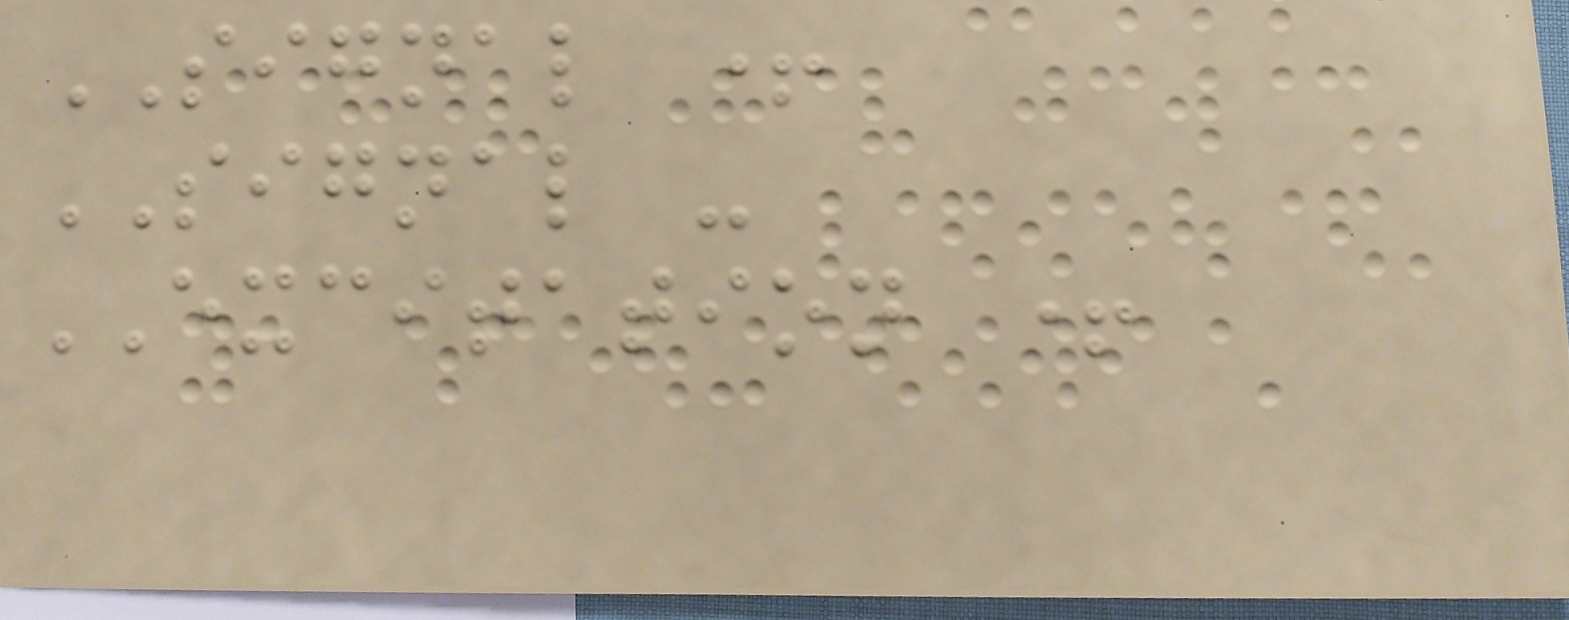SIGNAL +
SIGNAL -
EXCITATION +
